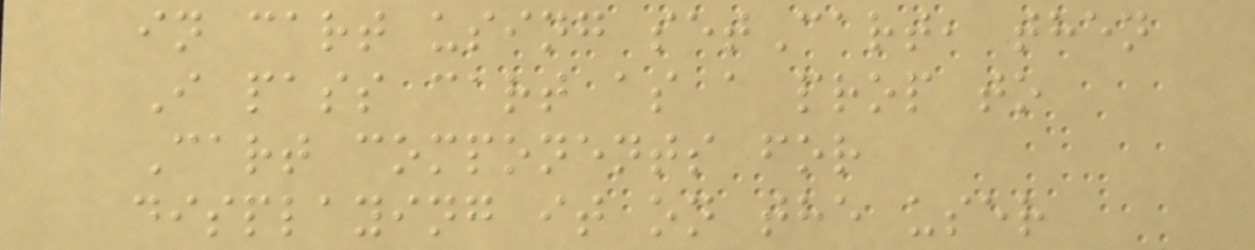in cart using setCart, then
I pass cart as a prop to
Cart components for
displaying it on the user
